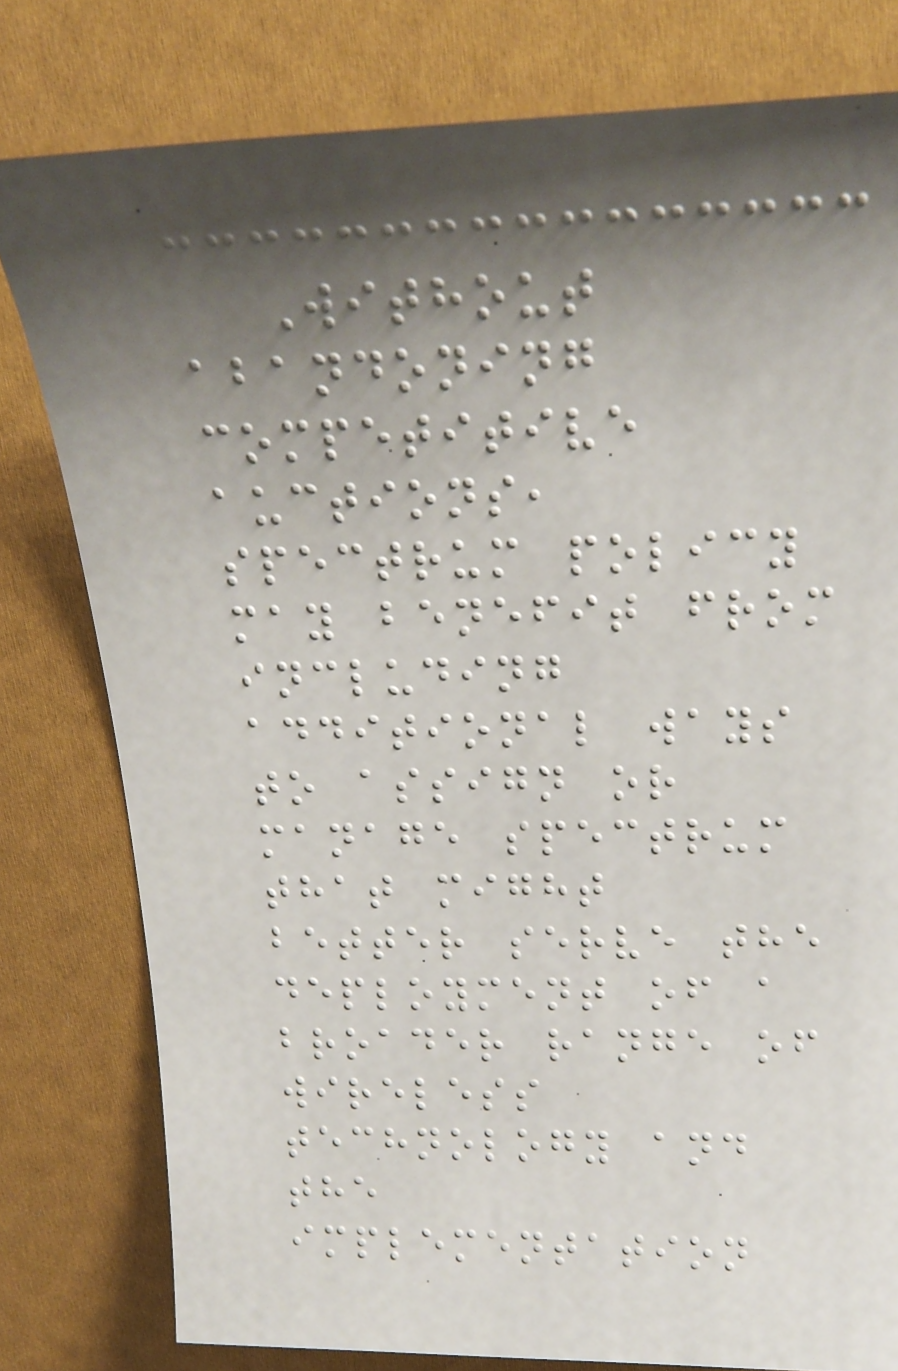Without
abandoning
competitive
auctions,
spectrum policy
may benefit from
including
additional ways
to assign or
manage spectrum
that might
better serve the
deployment of a
broader range of
wireless
technology and
the
implementation
